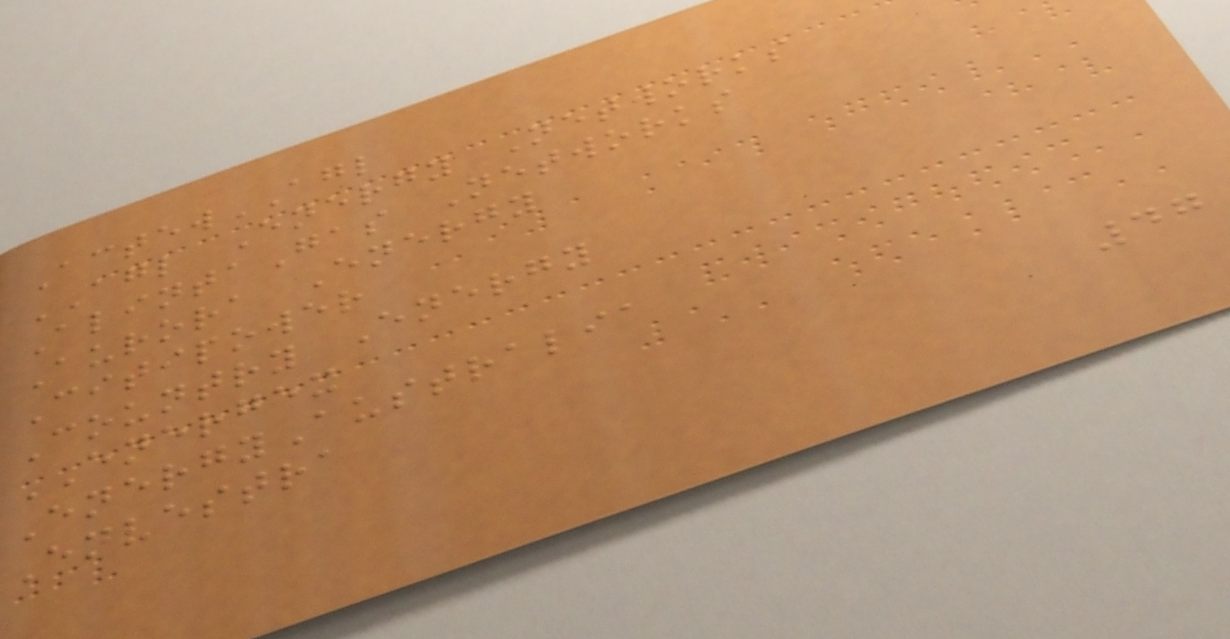ActewAGL
AGL Energy Networks
AlintaGas Networks
Aurora Energy
Citipower
Country Energy
ENERGEX
EnergyAustralia
Envestra
47
